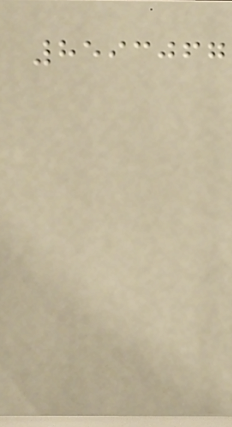8593067
